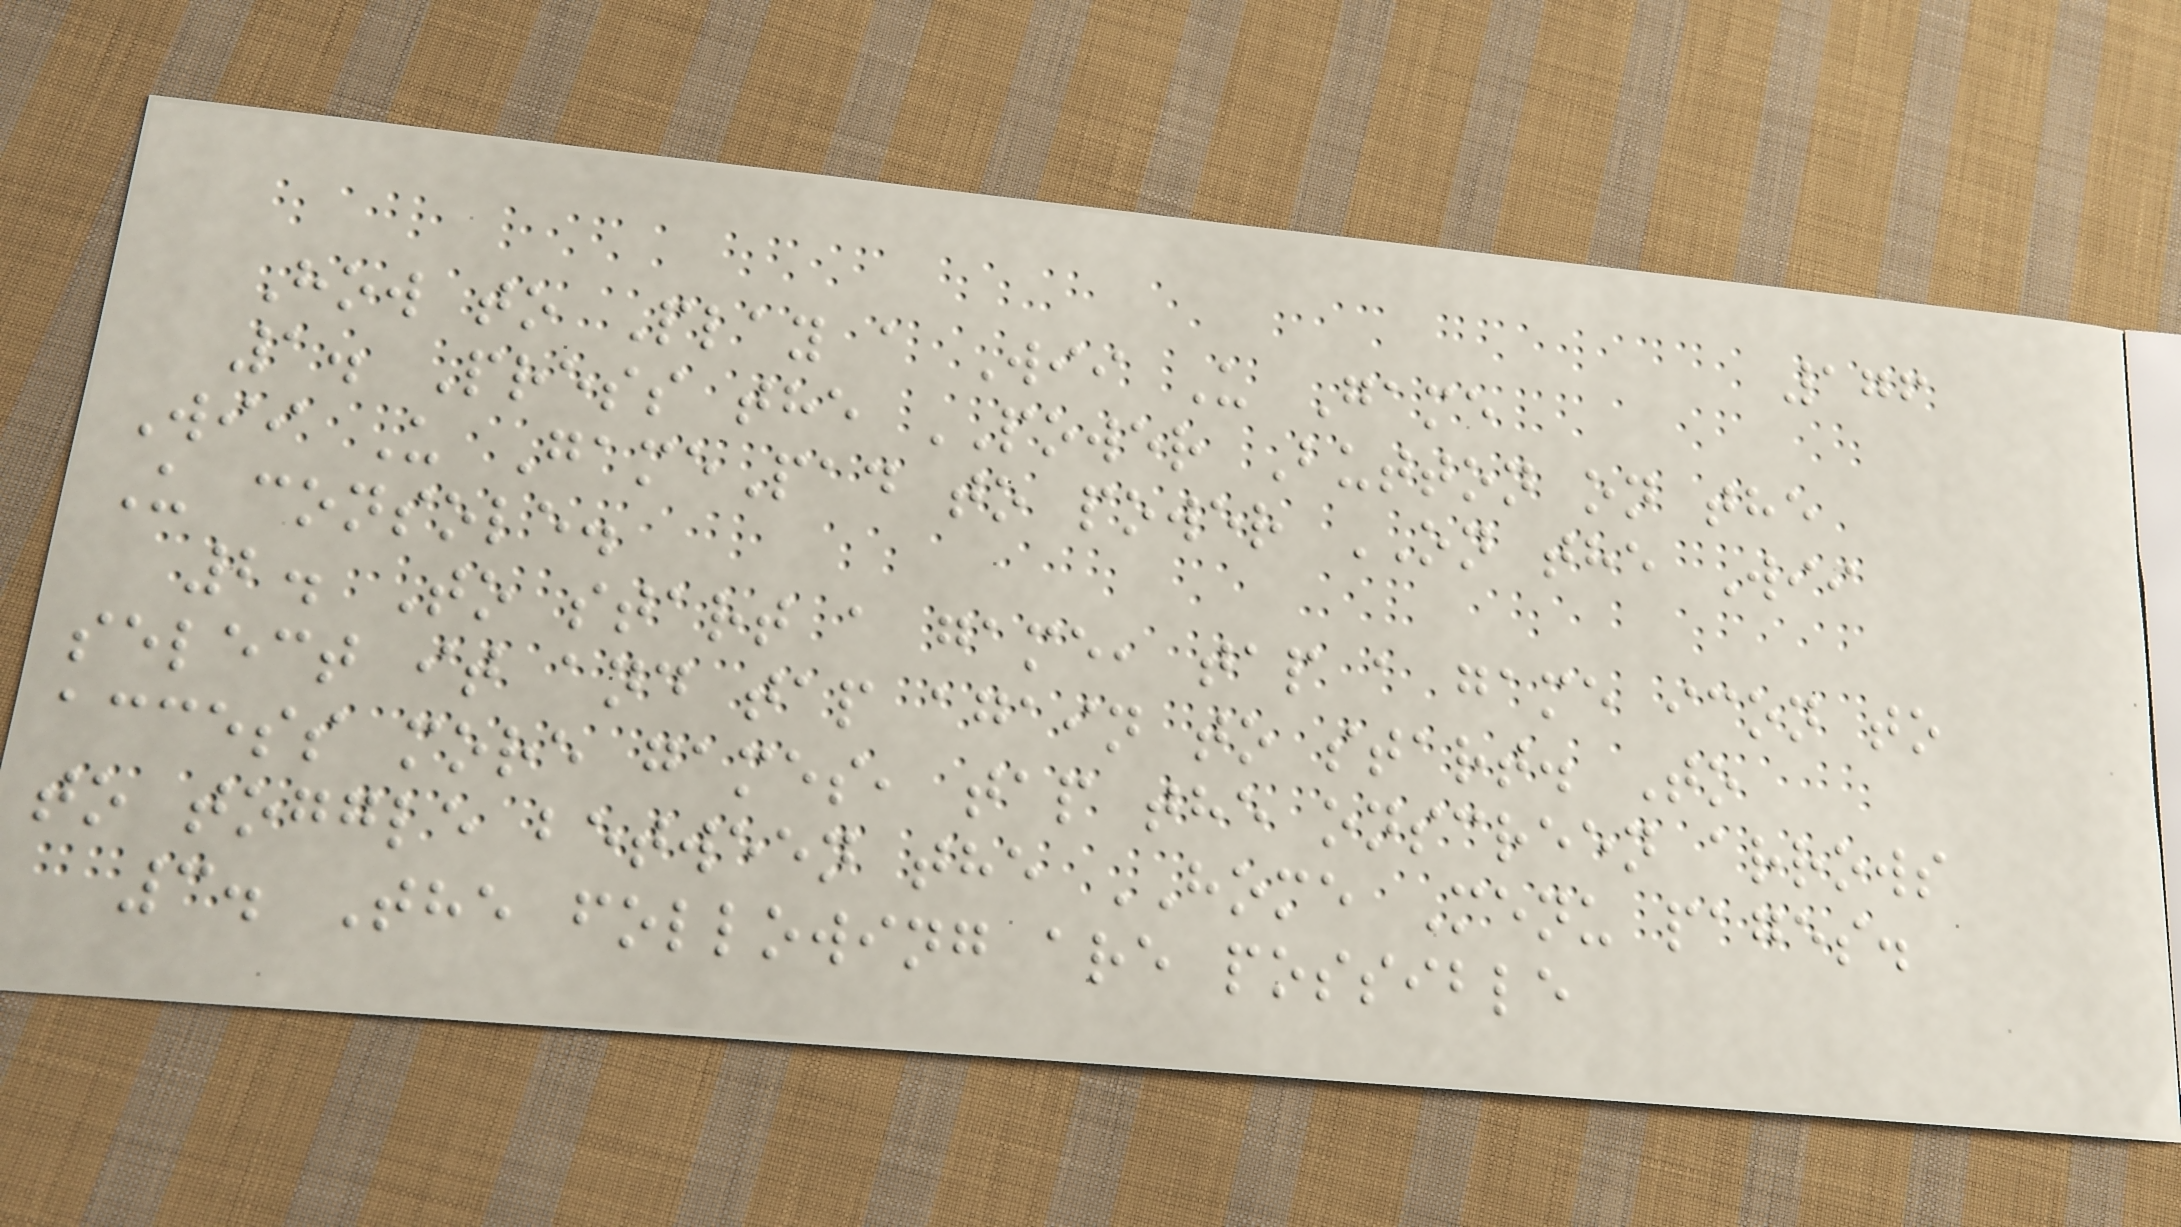176
How to Play a Wii U Game
1. Press the POWER Button on the
Wii U GamePad to power ON the Wii
U console.
2. To start a game, tap a game icon to
select it and tap again to start. To
access more games, tap the onscreen arrows
to toggle between the HOME Menu pages.
3. The following are possible
